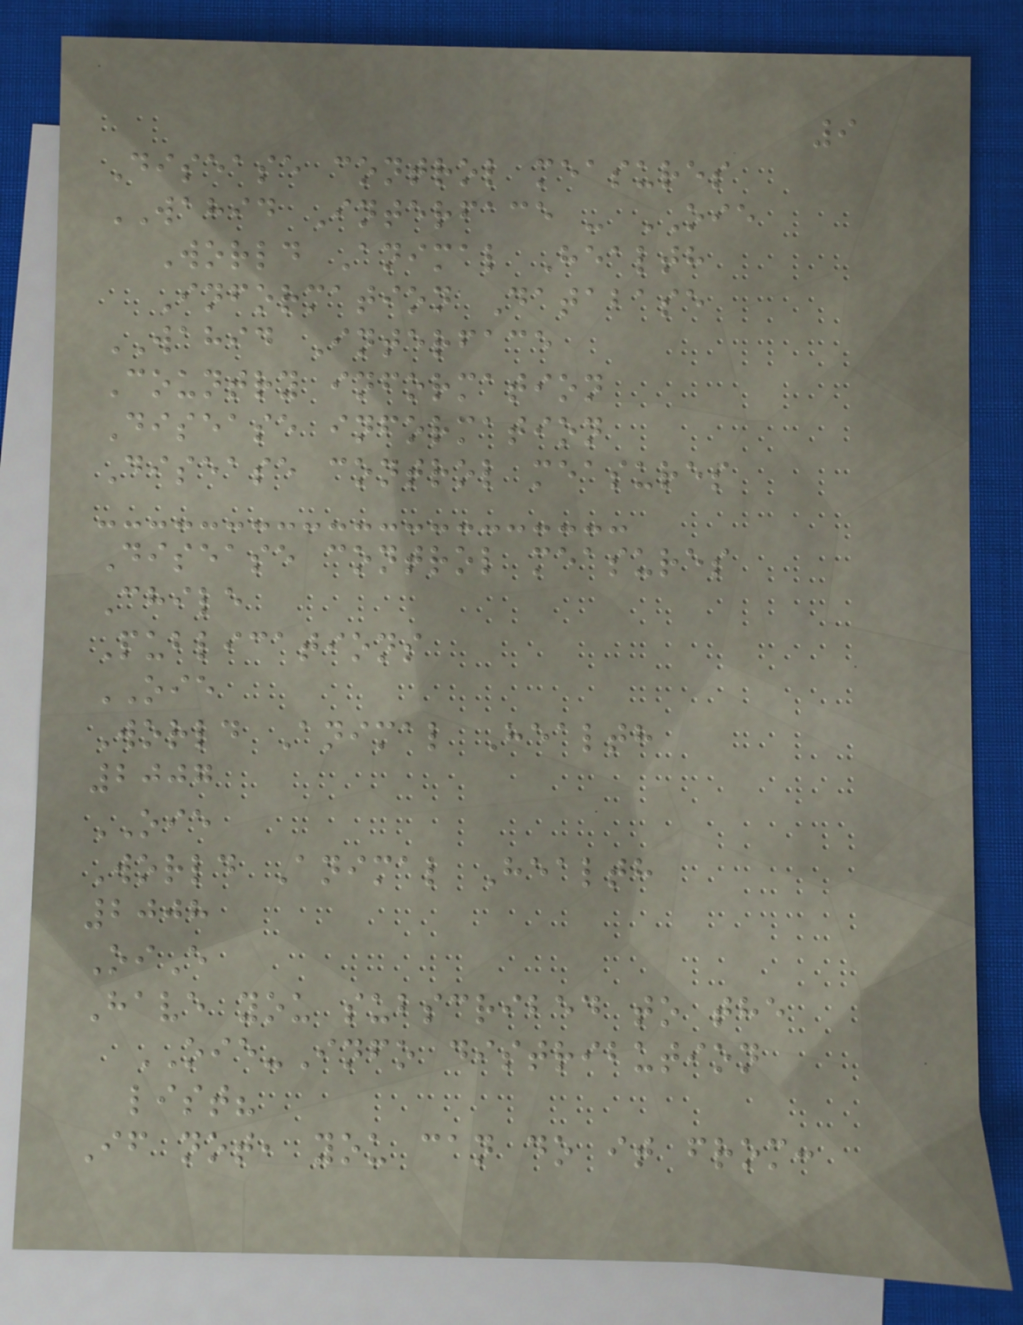9
Disease control measures
WAHID Interface - OIE
World Animal Health
Information Database
WAHID Interface
Country information
Disease information
Disease control measures
Disease control measures
Chile
Publications
OIE
World Animal Health
2007
OIE
World Animal Health
2008
OiE
Have you subscribed to the
OIE-Info distribution
list?
If not, you can do it from:
